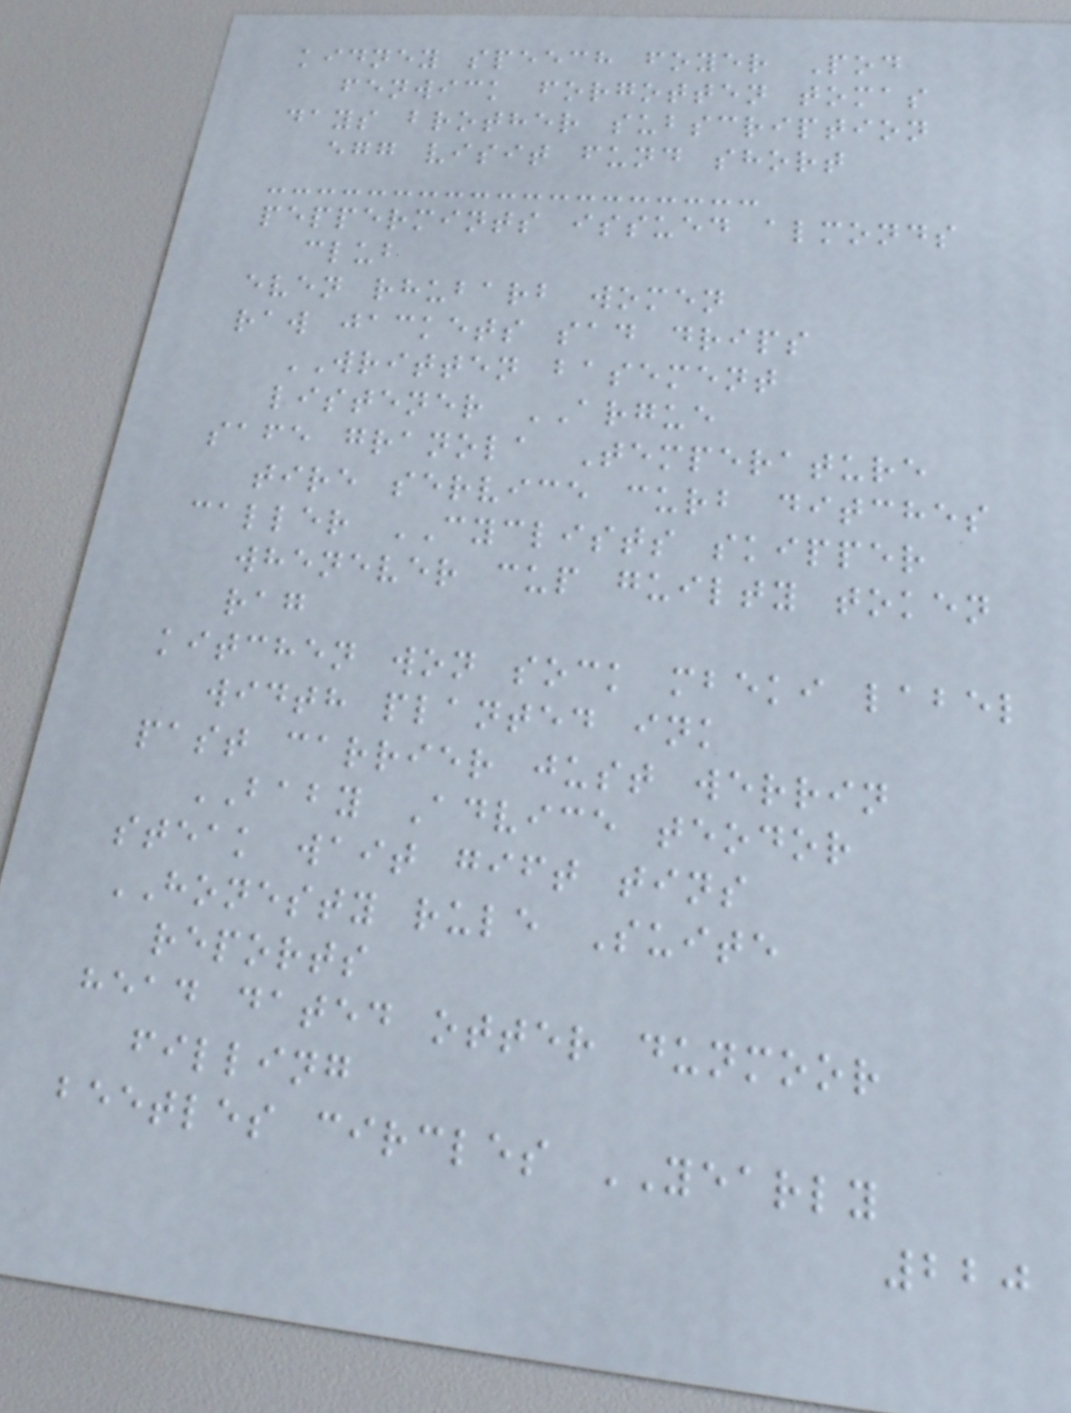kidney speech foyer Pod
fenwick forgotten tomas
days brother subscription
egg visit fund short
peppermints issued almonds
club
even rhubarb women
raw jackets sad drips
WRITTEN basement
listener ARGUE
safe granola Temperature
tire service curb ditches
caller CYCLISTS skipper
whenever cup guilty token
rag
kitchen won sock mbeki label
width planted ink
past carrier just werrin
BABY Advice teodor
steak wait gift tins
HONESTY rule Suite
reports
head dated otter dunmoor
filling
beetles circles YEARLY
220
